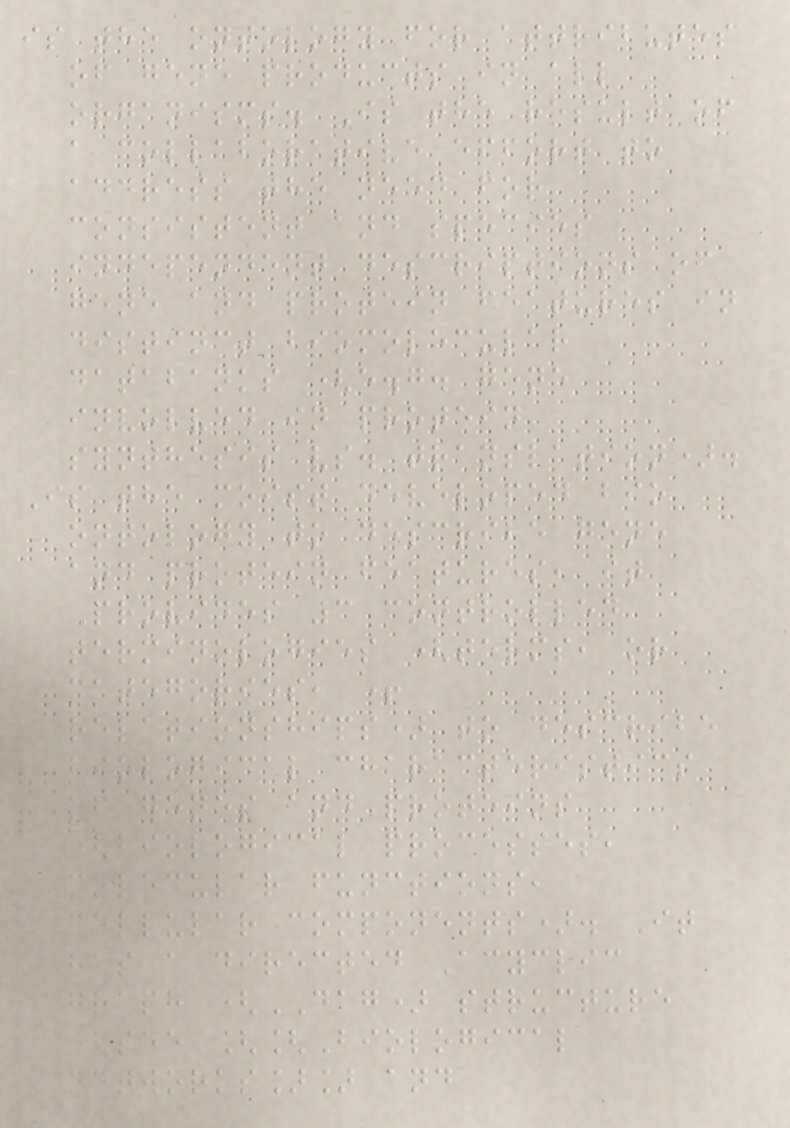is the ontology for attributes
of gene products in all
organisms. Is the result of
a collaborative effort to
address the need for
consistent and species
independent descriptions of
gene and protein features in
distinct biomolecular
databanks (e.g. gene
involved in protein
synthesis vs. translation).
Is the moist developed bio
ontology to describe gene
and protein features, it
Provides 3 controlled
terminologies (terms, or
categories, +
relationships) to describe
biological characteristics
of genes and proteins
(biological processes,
molecular functions,
cellular components). It
has a directed Acyclic
graph (DAG) structure
(see [[Biological
networks]] and
